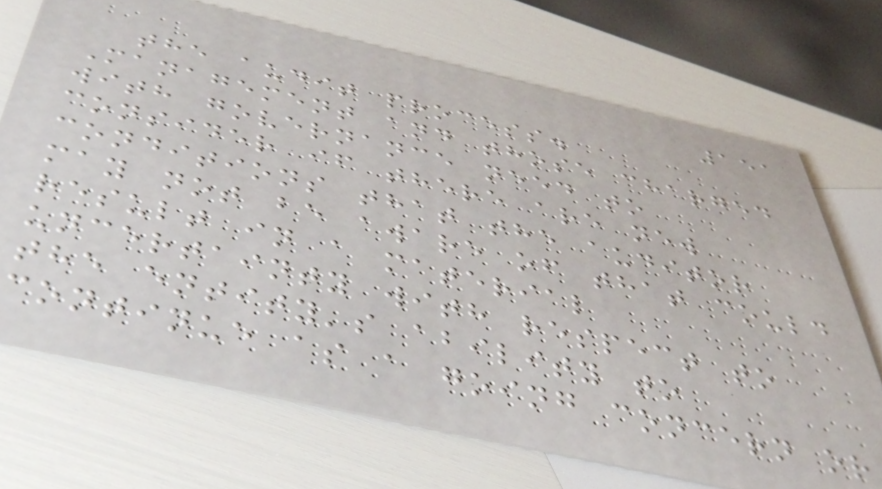151
the audit process.
Management and those charged
with governance need to
consider if there are new
conditions that the auditor
may not be aware of that could
result in a material
uncertainty with respect to
the entity's ability to
continue as a going concern or
